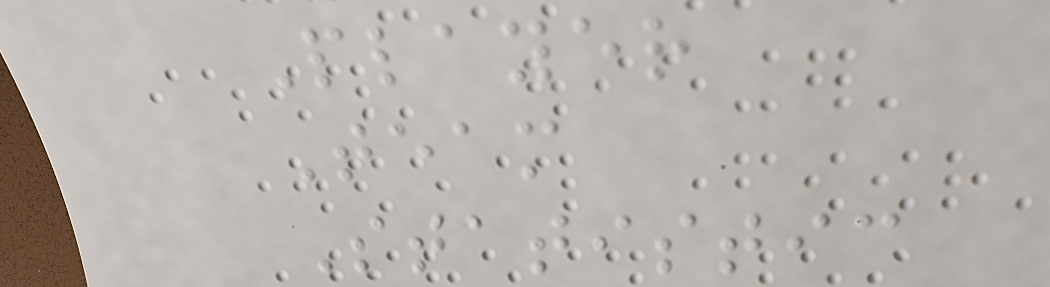Player
Team
Statistic
